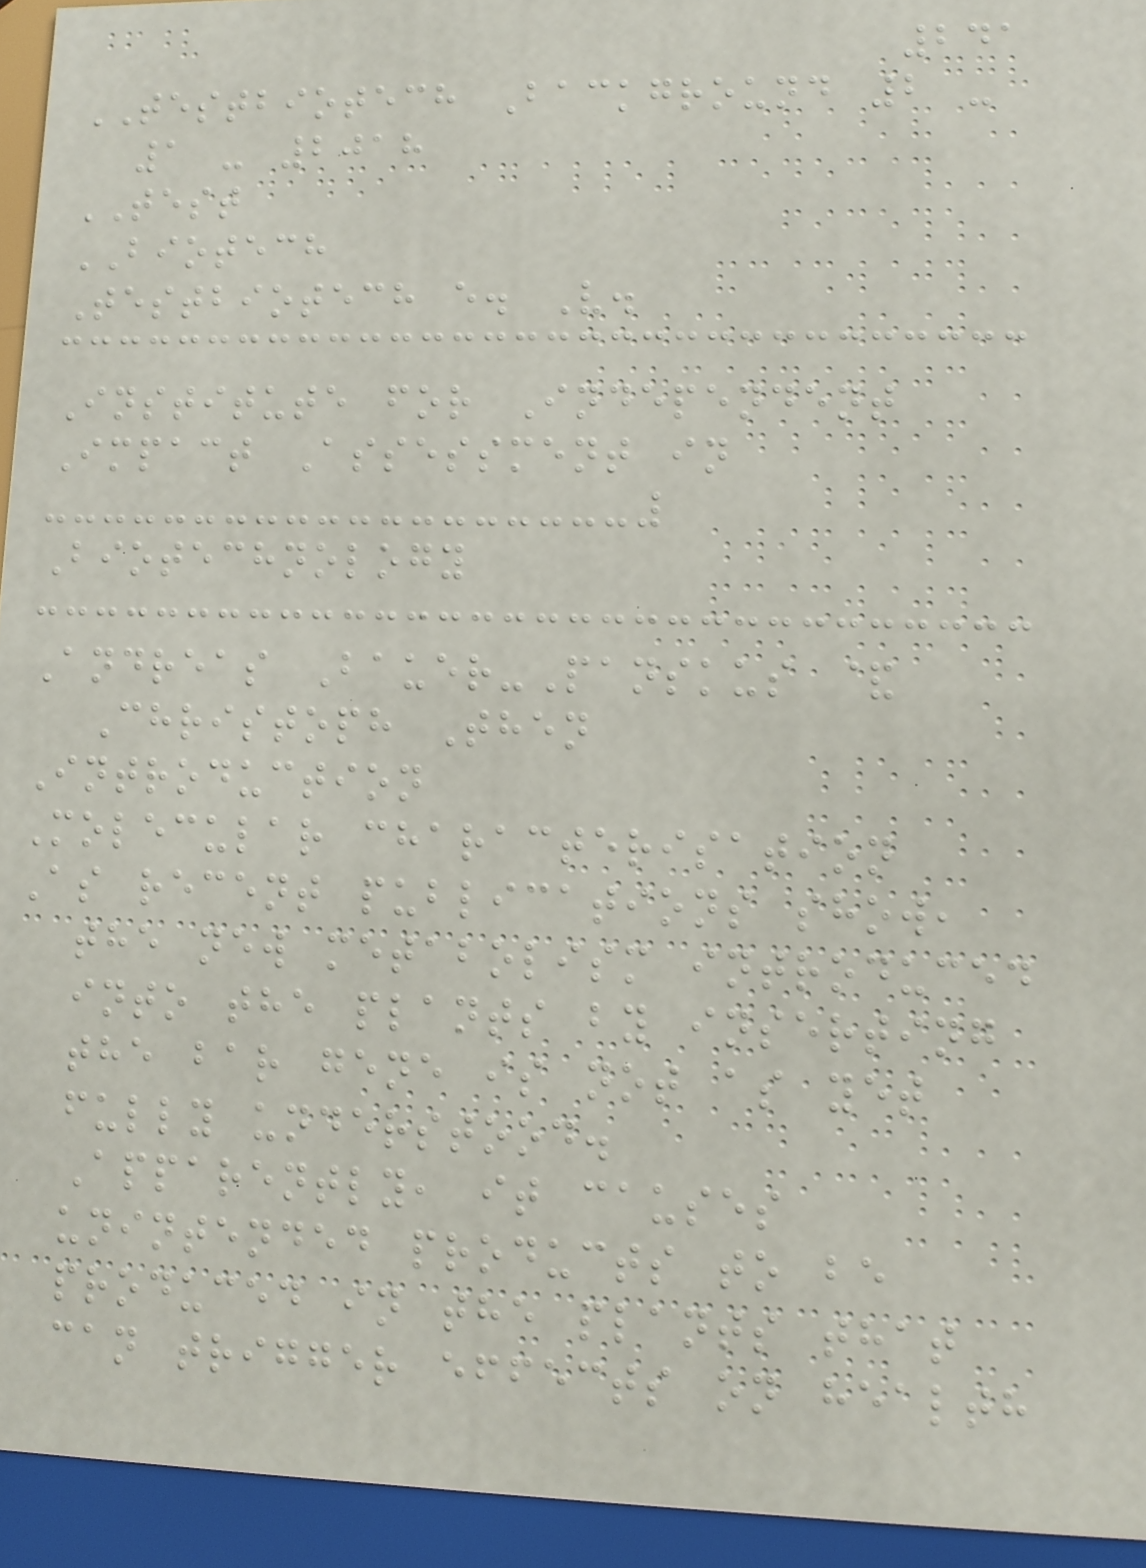241
TESTBIOTECH Background 2 -
1 - 2018
TEST
BIOTECH
Testbiotech e. V.
Institute for Independent
Impact Assessment in
Biotechnology
Andreas Bauer-Panskus &
Christoph Then
Introduction
Molecular characterisation
As recent publications show,
the new metabolism introduced
into the plants by inserting
the bar gene is not as yet
fully understood.
Apparently, it causes
unintended products to be
produced in the plants that
can trigger effects on health
